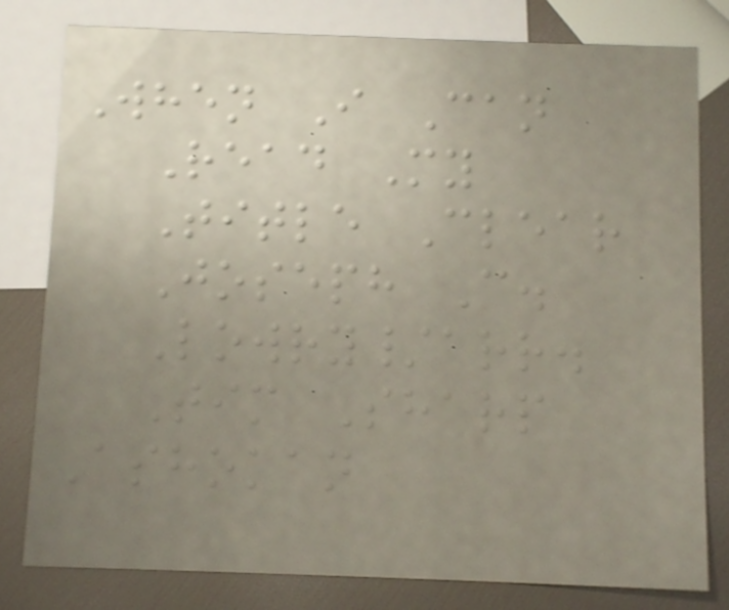When I Can
Read My
Title Clear
Joseph C.
Lowry/arr.
Tim Sharp
Ashokan
